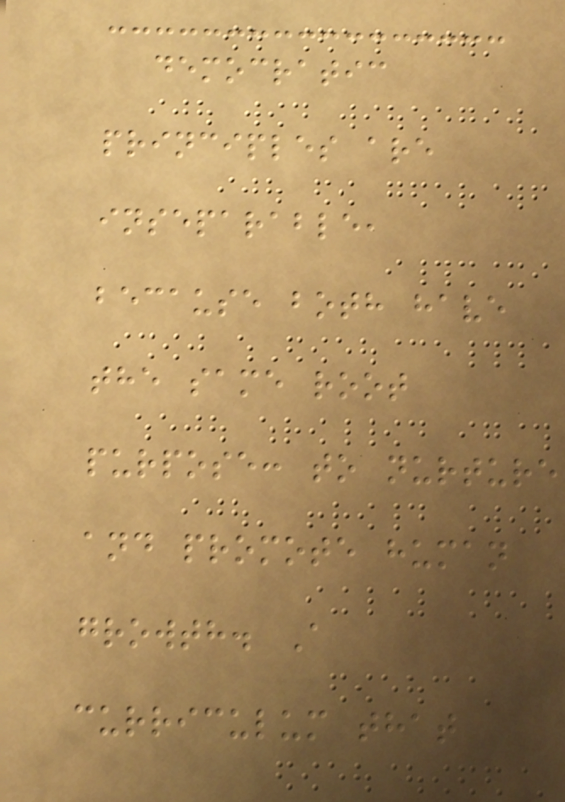democratic
principles are
inseparable,
because both have
the same root
purpose: to nurture
and promote human
growth. A
curriculum that
